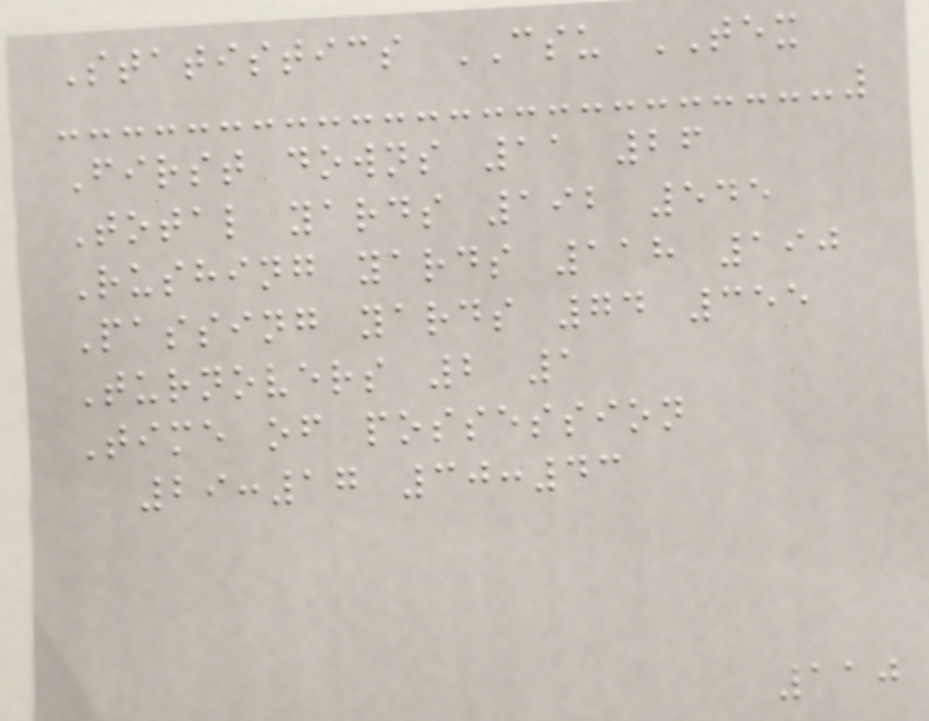Statistics CSU TEX
First downs 11 26
Total yards 192 545
Rushing yards 118 190
Passing yards 74 355
Turnovers 2 1
Time of possession
29:17 30:43
110
